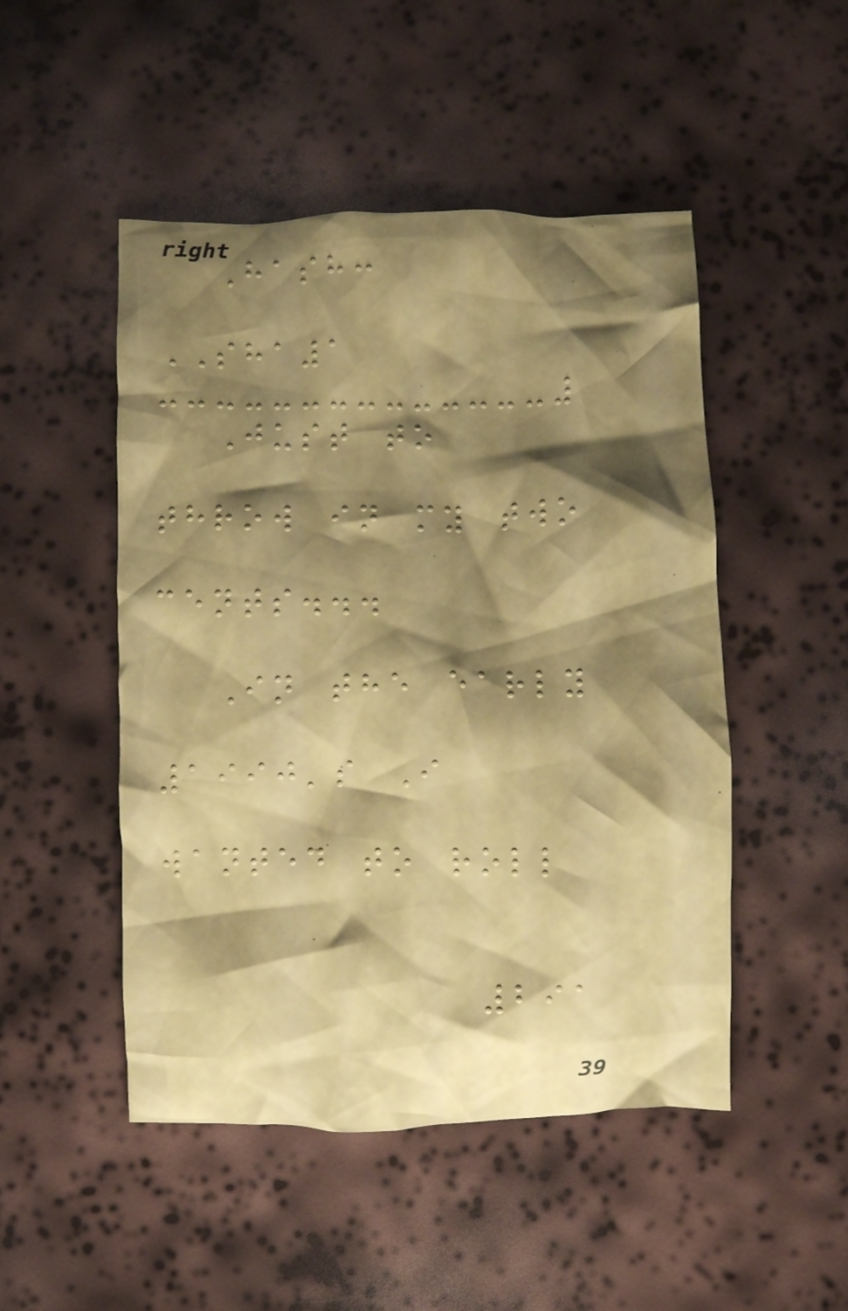Hash:
SHA1
Just to
throw in my two
cents...
In the early
1990's I
wanted to roll
291
